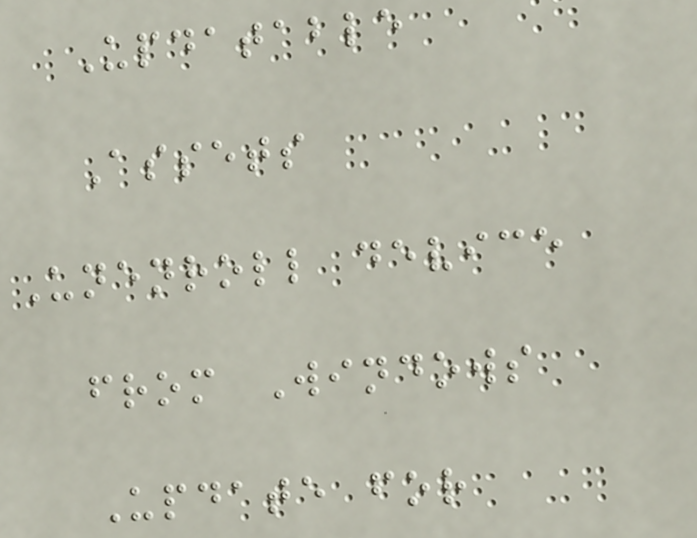Updatable
Assets
Unenroll device
from Windows
Update for
